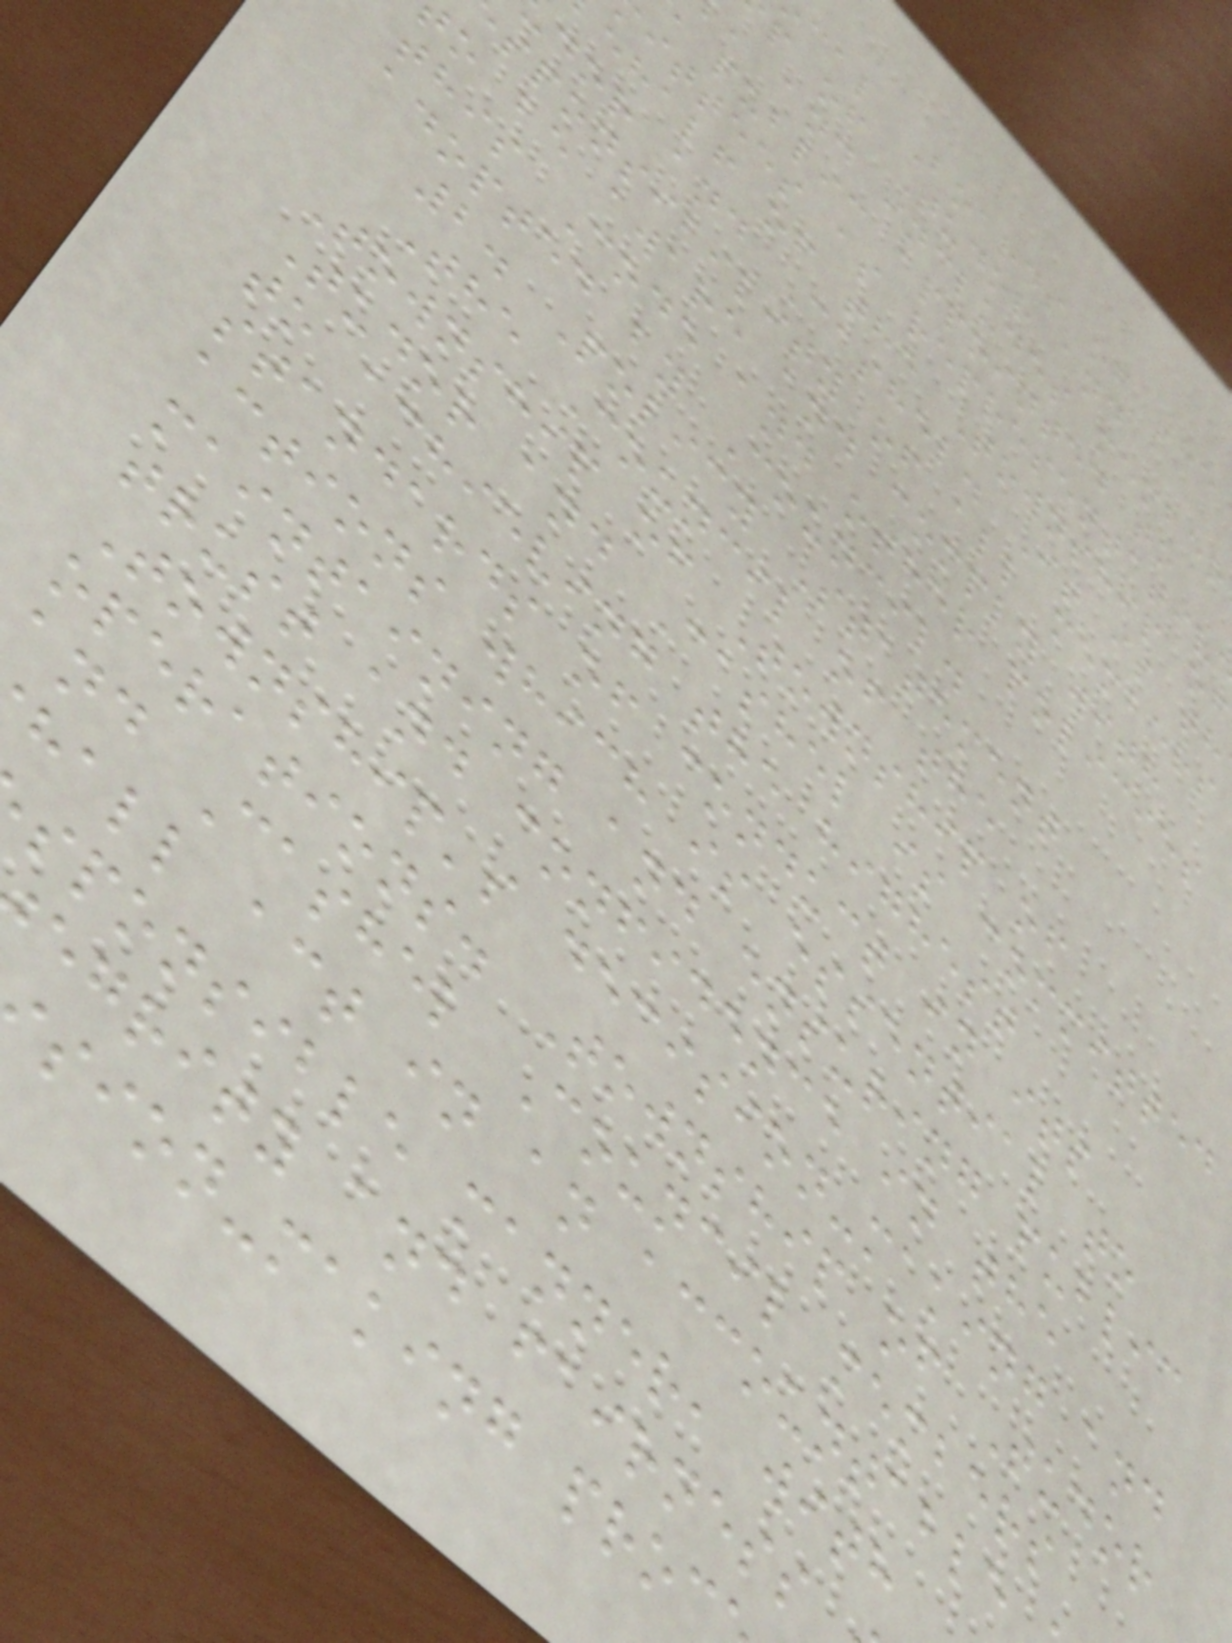cal Boards of the
p of Tudor and
, and includes member
public appointed to
ittees as representativ
ehalf of the Township of
dor and Cashel. It is th
sponsibility of all members
o be aware and comply with
this Code and other policies
adopted by Council.
2. Policy Statement
The Council of the
Township of Township of
Tudor and Cashel is committed
to achieving the highest
standards of conduct in its
actions which is essential to
maintaining and ensuring public
trust and confidence in the
Township's decision-making and
operations. Township of Tudor
and Cashel Council members
hall act in an accountable
sponsible manner, with
egrity and fairness
sion-making proc
